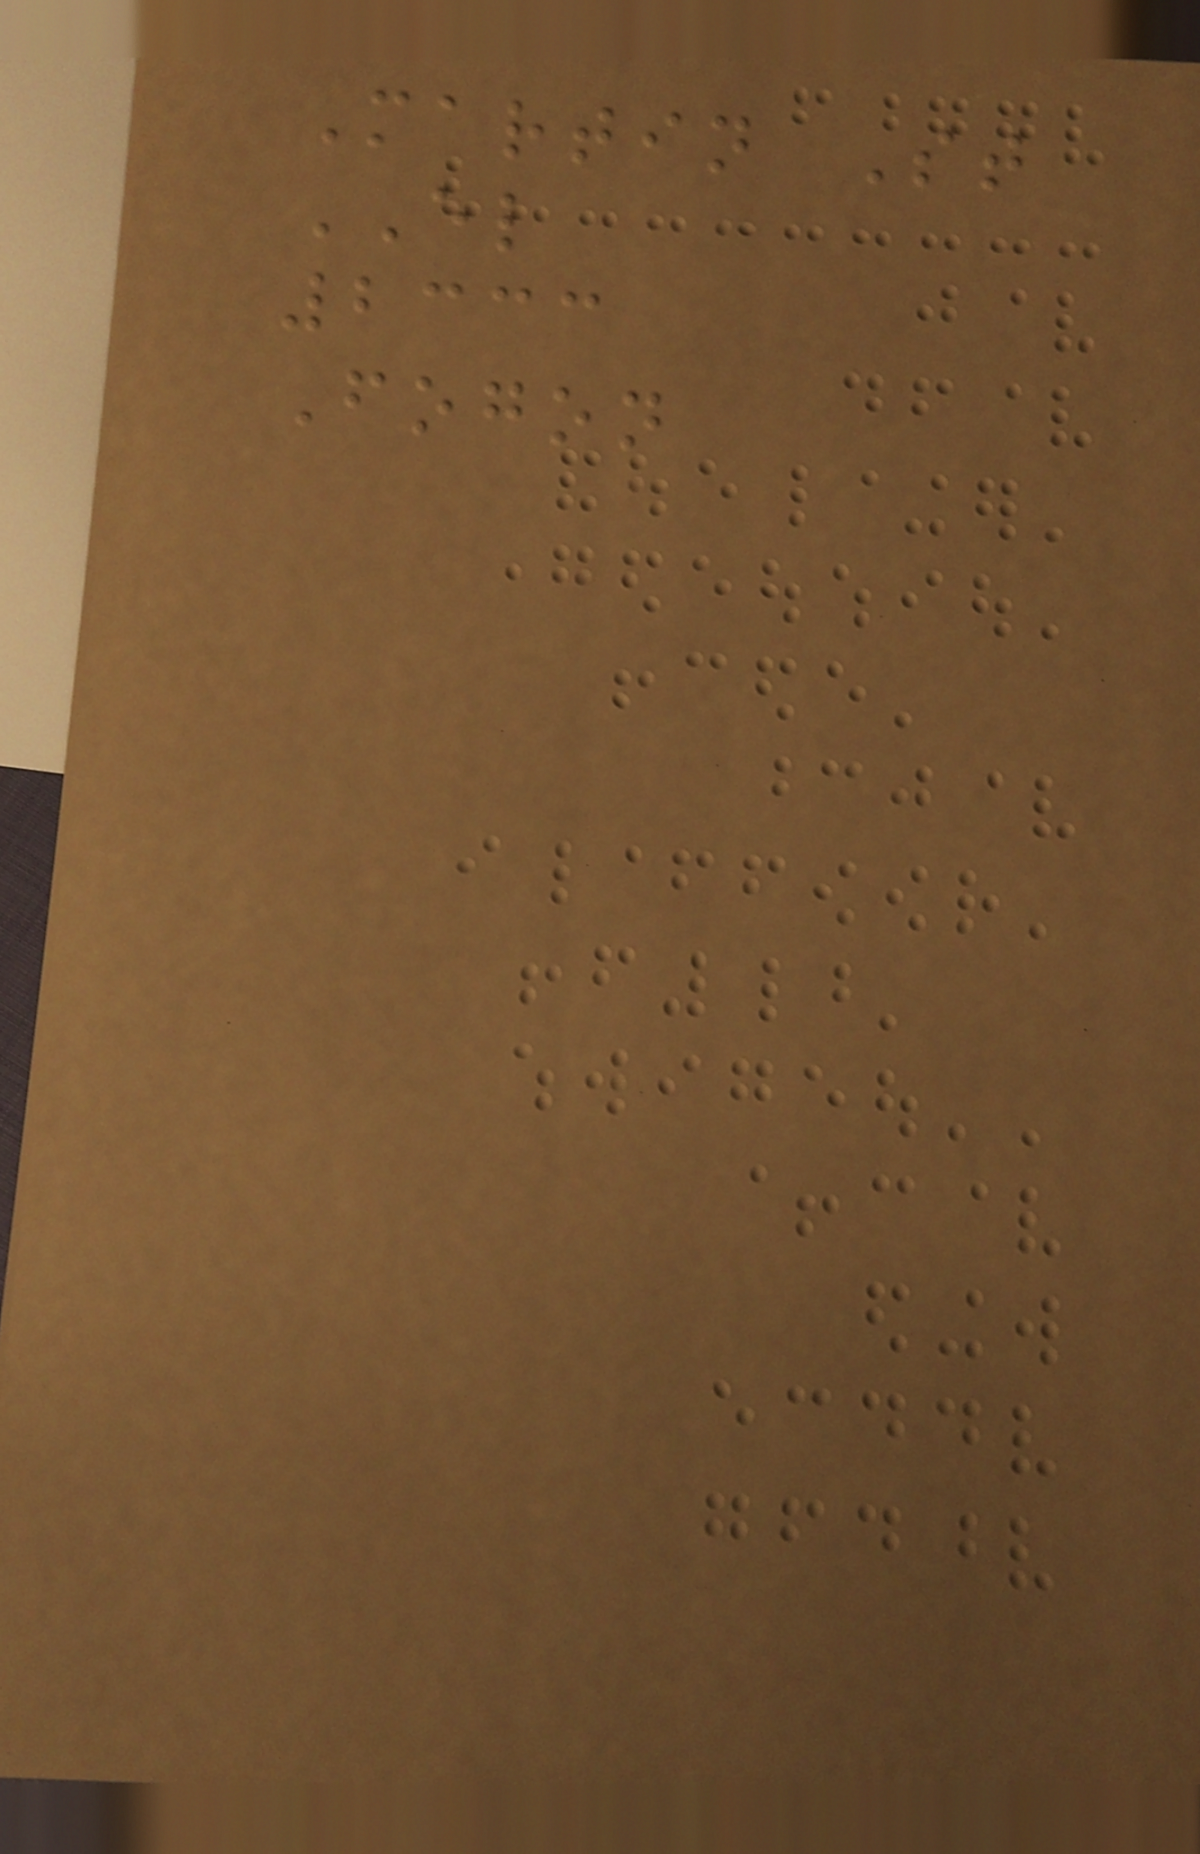Martin St
EL
2333
Fogon
